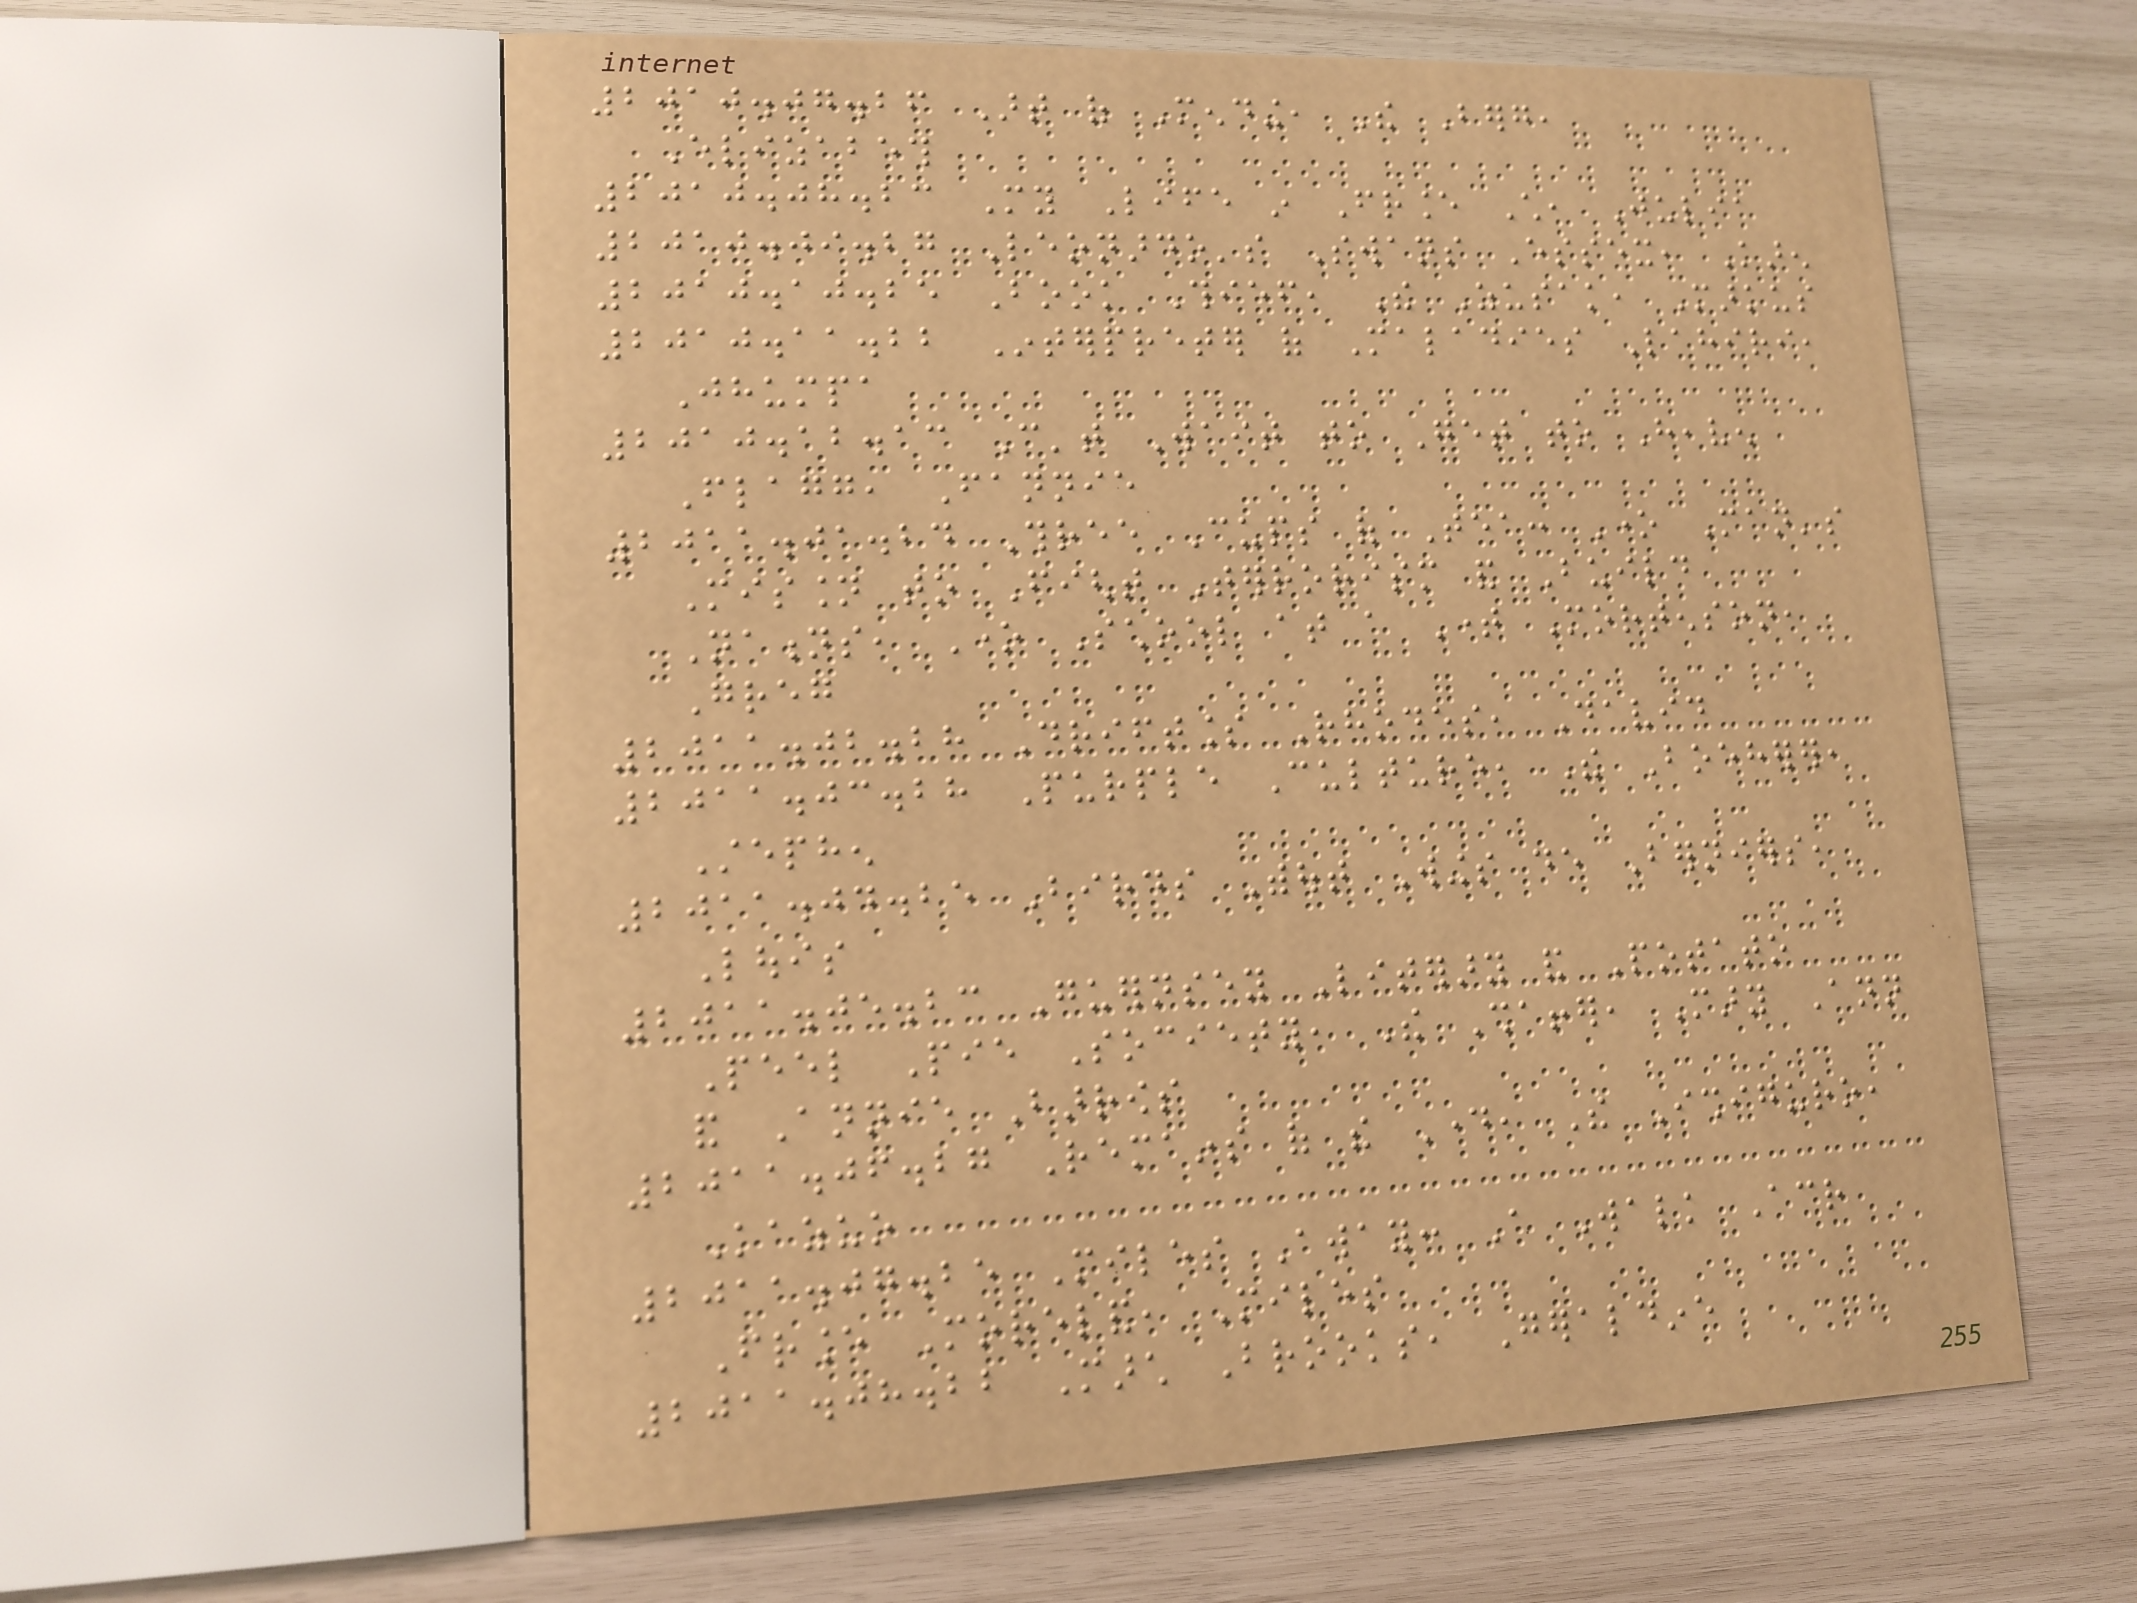2010.07.26 Art of Mending, The Berg,
Elizabeth
2010.08.23 My Life in France Child, Julia
2010.09.27 Leonardo's Swans Essex, Karen
2010.10.25 Book Thief, The Zusak, Markus
2010.11.22 Interpreter of Maladies Lahiri,
Jhumpa
2010.12.13 Can't Wait to Get to Heaven
Flagg, Fannie
2011.01.24 Three Cups of Tea: One Man's
Mission to Fight Terrorism and Build
Nations, One School at a Time Mortenson,
Greg
2011.02.28 Driftless Rhodes, David
2011.03.28 Purple Culture, The Boeherer,
Stephen
2011.04.25 Birds Without Wings de Berniers,
Louis
2011.05.23 Guernsey Literary and Potato
Peel Pie Society, The Shaffer, Mary Ann
and Annie Barrows
2011.06.27 Remains of the Day, The Ishiguro,
Kazuo
2011.07.25 Miles Away: A Walk Across
France Moreland, Miles
2011.08.22 March Brooks, Geraldine
